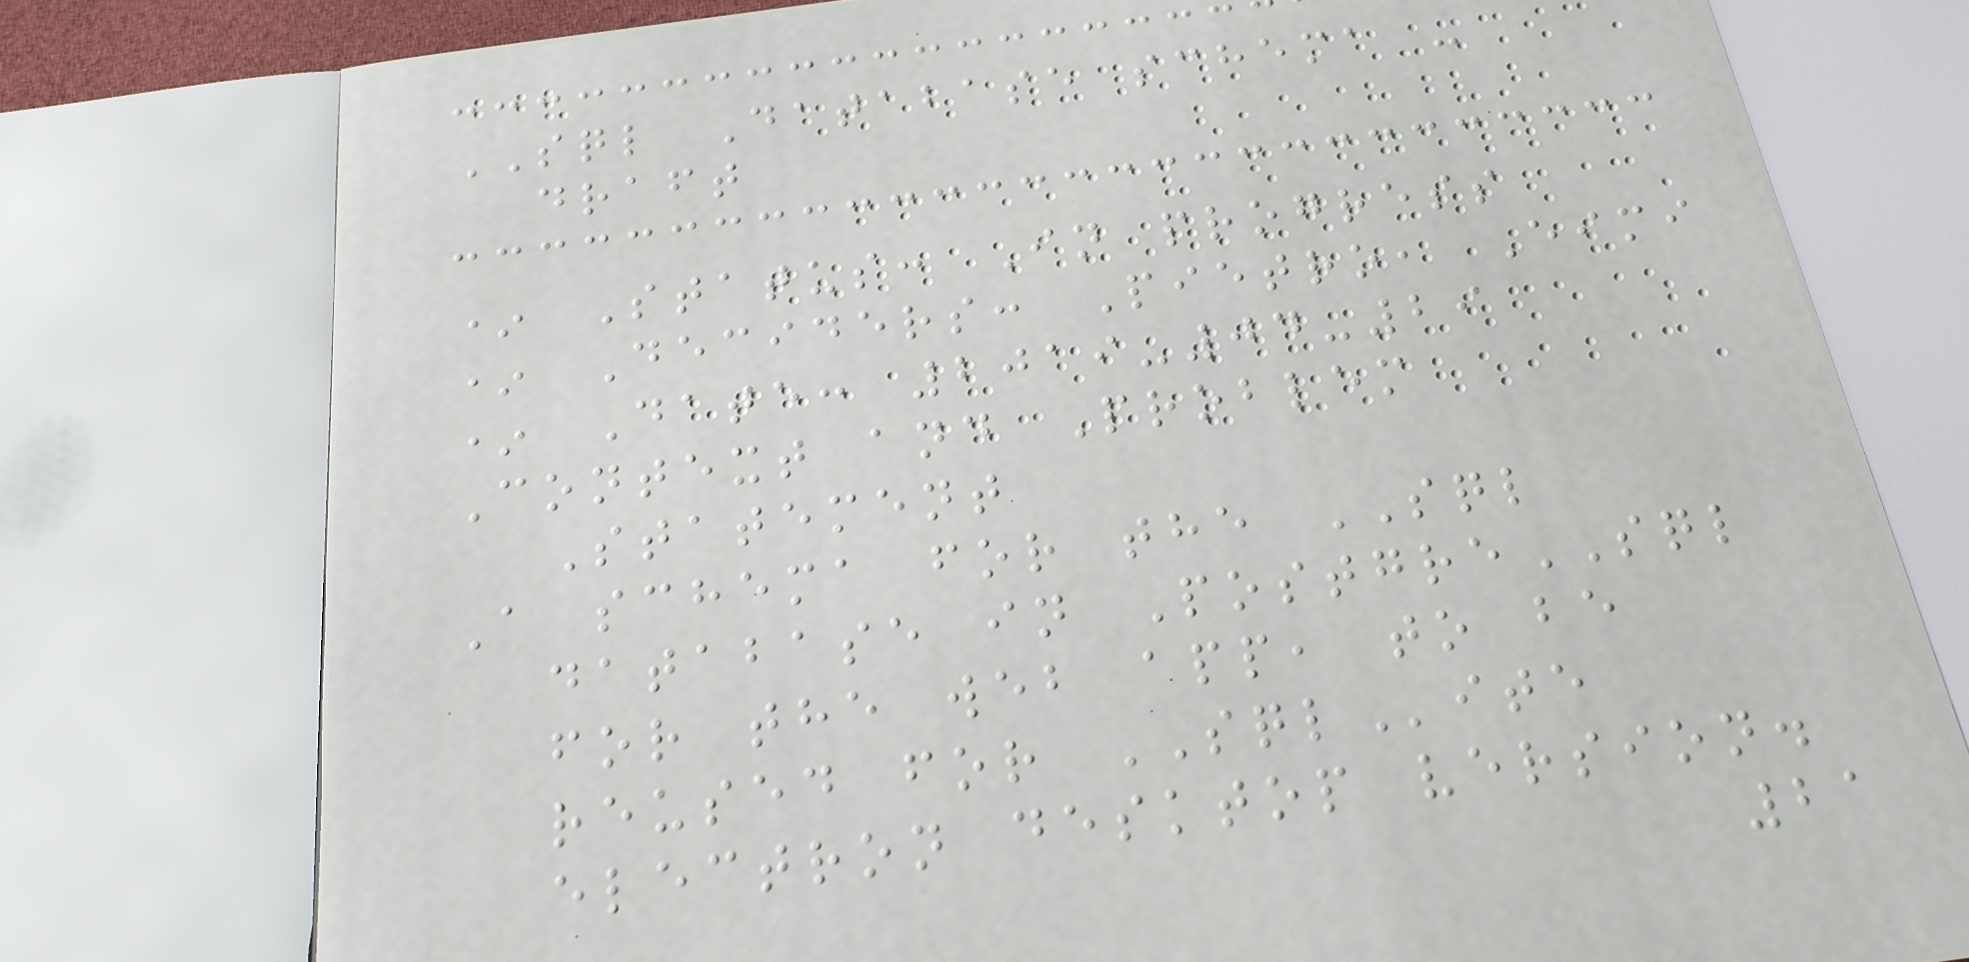SQL Database schema -
draft
* Status: In progress
* Deciders: Pietro, Eimi
* Date: 2019-04-29
Context and Problem
Statement
A schema for the SQL
database in PostgreSQL
for the web app, to be
reused for SQLite
electron desktop version.
21
